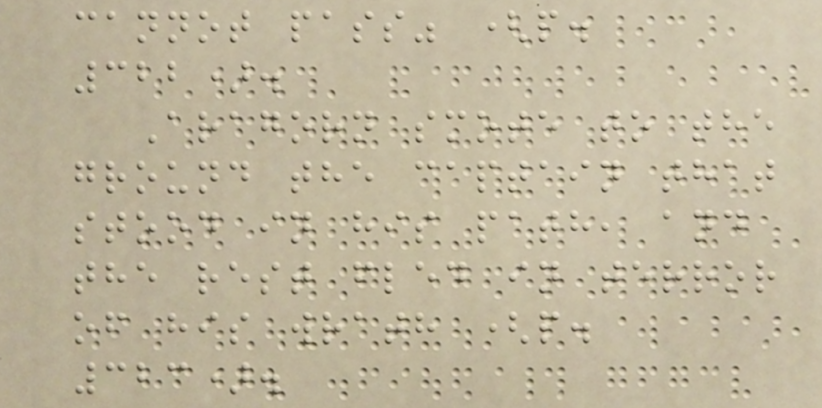cannot pass" (p.
322).
Aragorn smote to the
ground the captain that
stood in his path, and
the rest fled in terror
of his wrath (p.
323).
